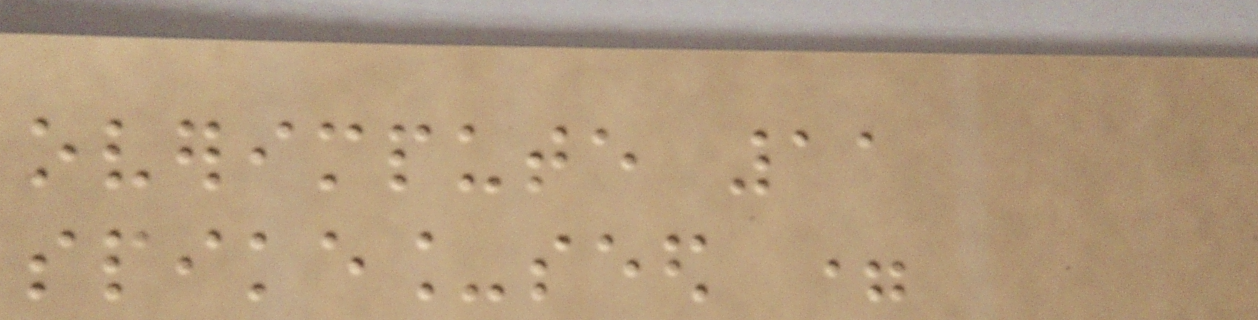overimpute 11
spike_seed =
